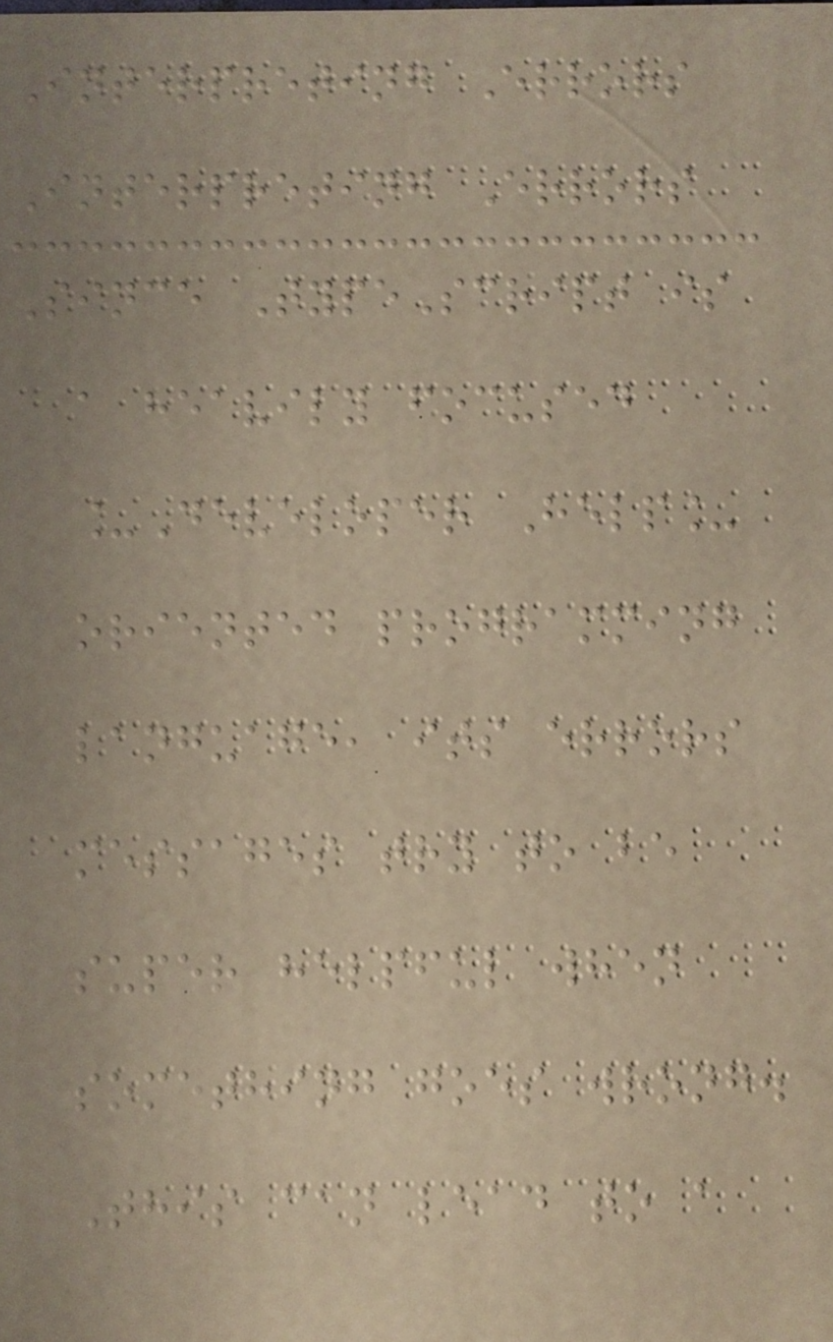Interpreting Errors
Interpreting Errors
Since TypeScript is
a heavily focused
_Developer Help_
oriented programming
language, its errors
messages try to be
super helpful when
something goes wrong.
This can lead to a
